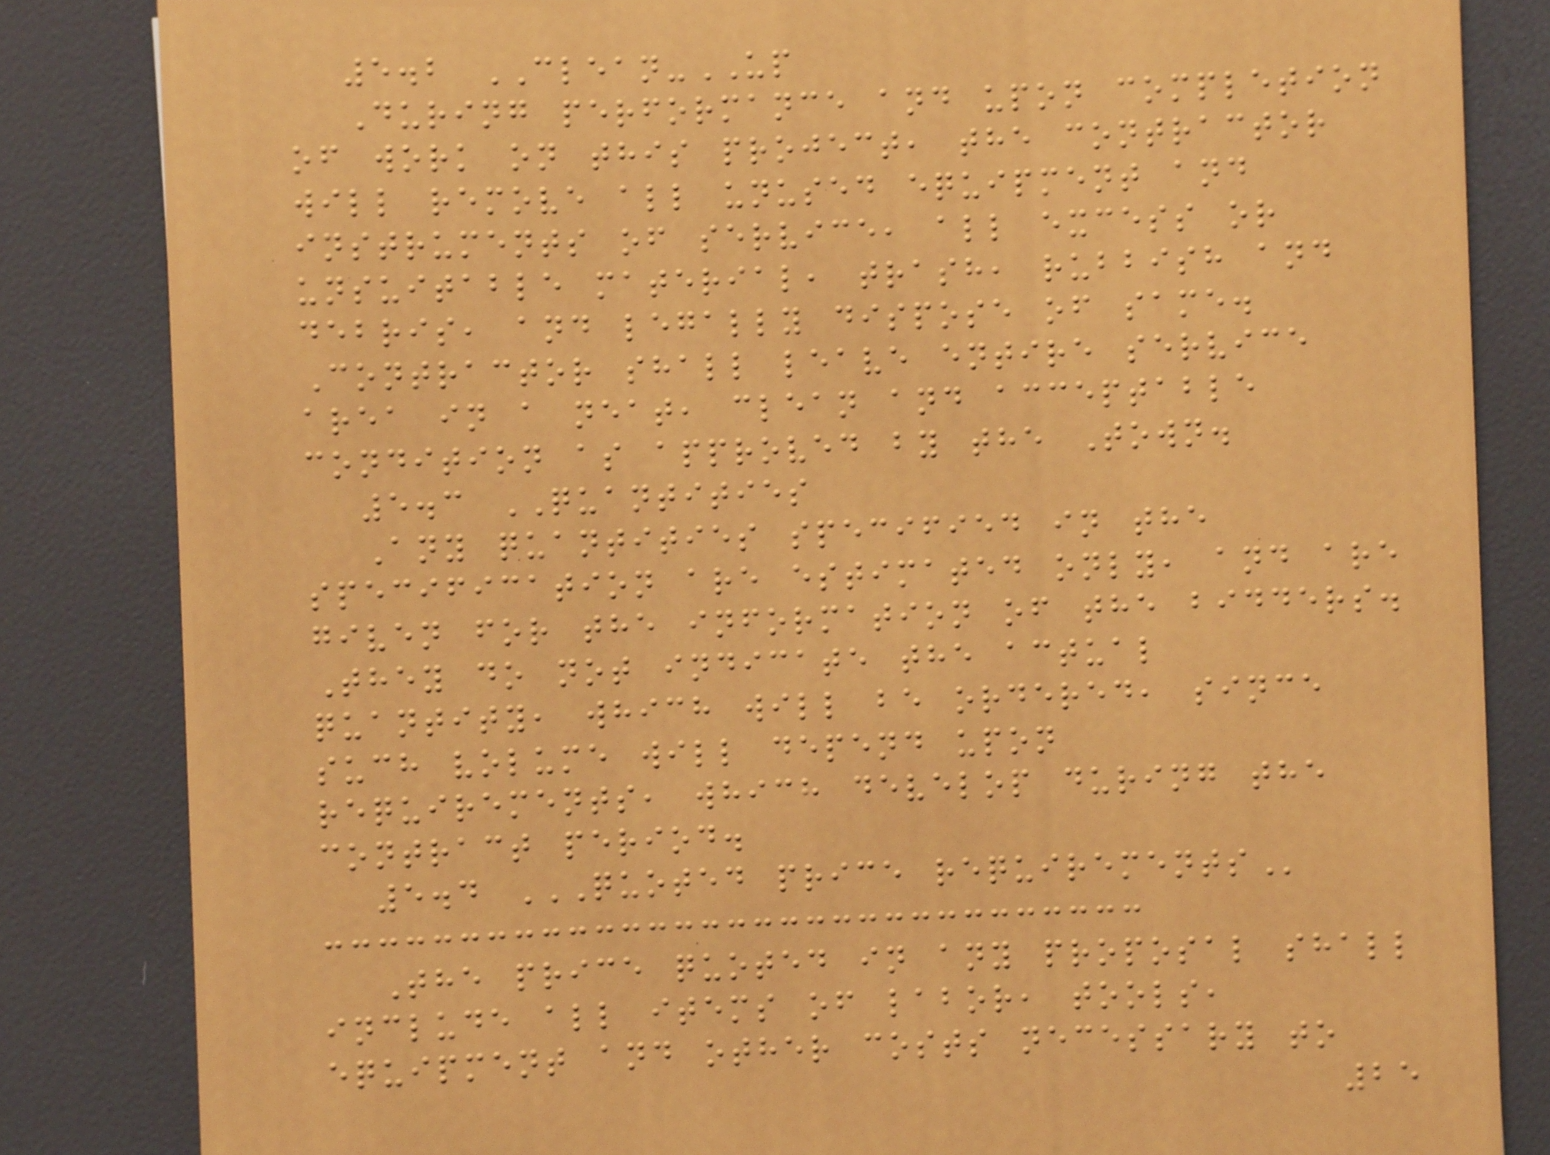5.2 CLEAN-UP
During performance and upon completion
of work on this project, the contractor
will remove all unused equipment and
instruments of service, all excess or
unsuitable material, trash, rubbish and
debris, and legally dispose of same.
Contractor shall leave entire service
area in a neat, clean and acceptable
condition as approved by the Town.
5.3 QUANTITIES
Any quantities specified in the
specification are estimated only, and are
given for the information of the bidders.
They do not indicate the actual
quantity, which will be ordered, since
such volume will depend upon
requirements, which develop during the
contract period.
5.4 QUOTED PRICE REQUIREMENTS
The price quoted in any proposal shall
include all items of labor, tools,
equipment and other costs necessary to
25
